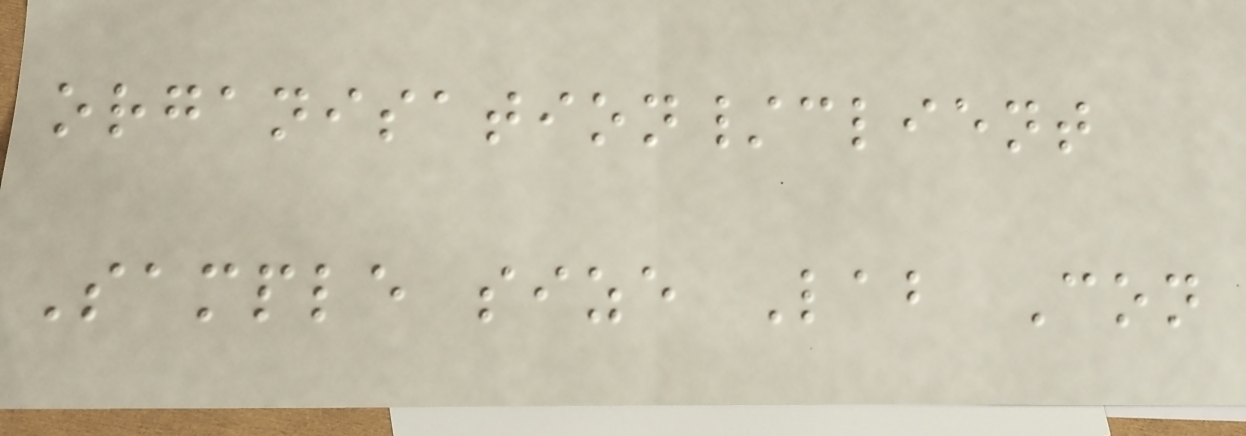organisation/client
Sample size Lab Con
